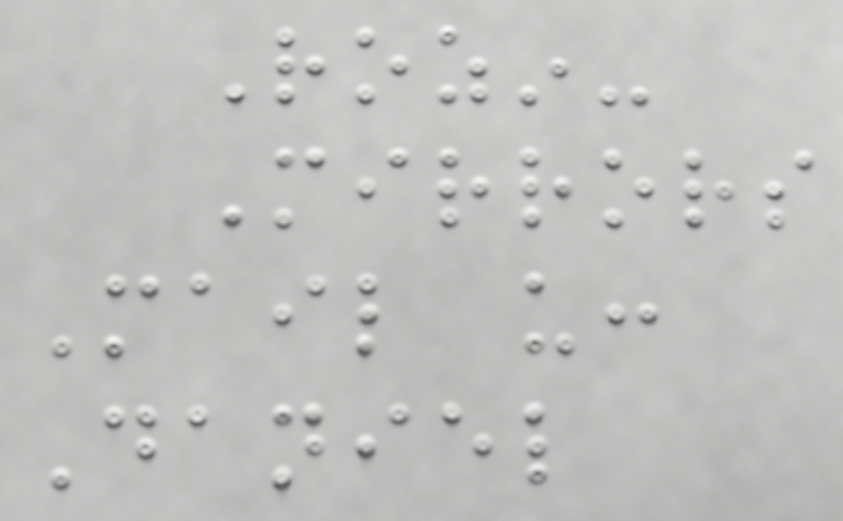Rozin-
Mirrors
Mail us:
Daniel
